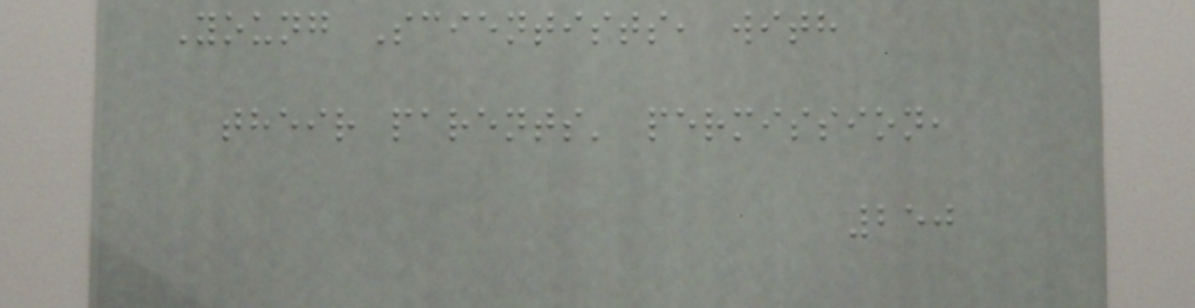Young Scientists, with
their parents' permission,
250
